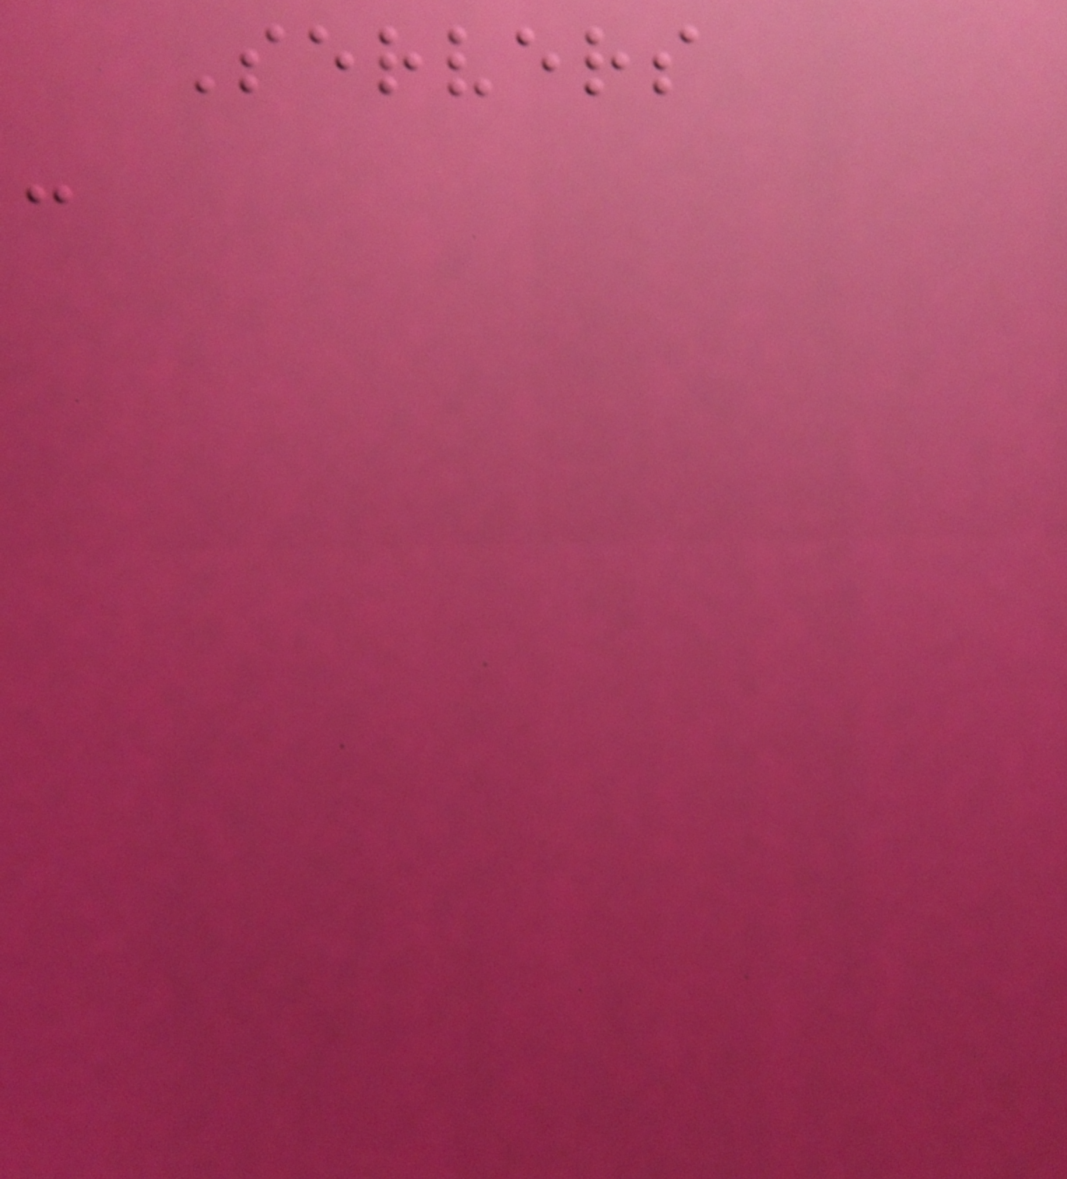Servers
-
